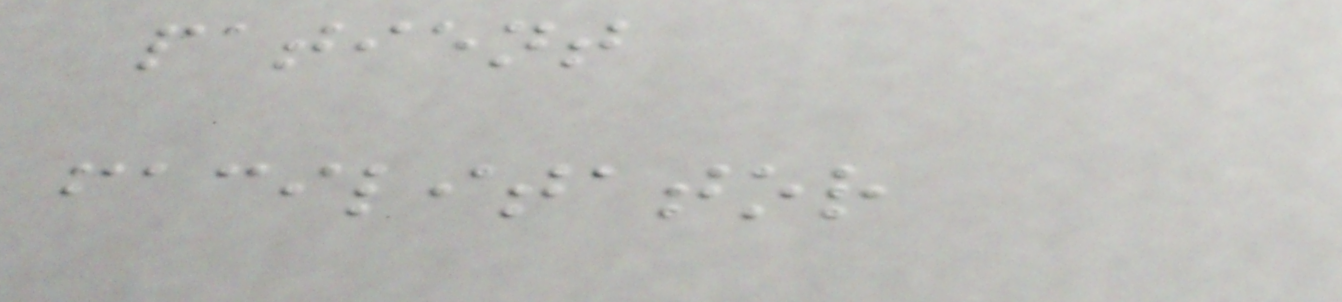patient
facilitator
